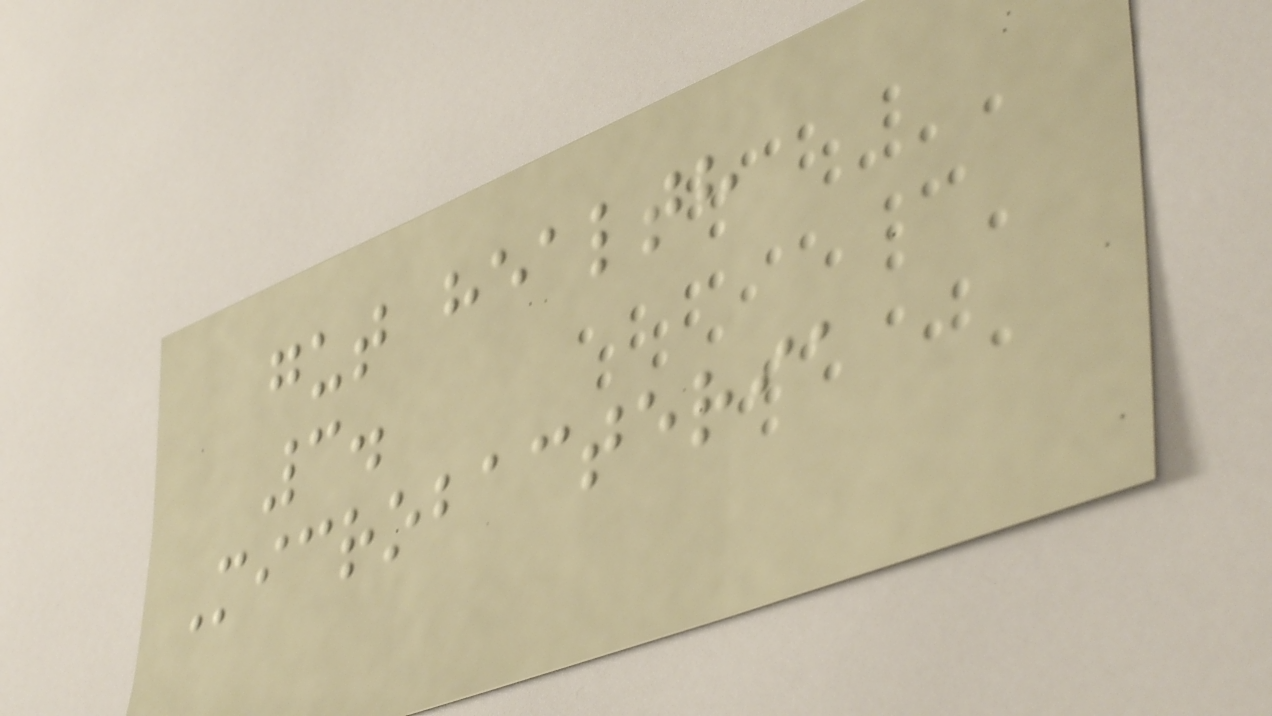gut health
3.
Microbacteria
